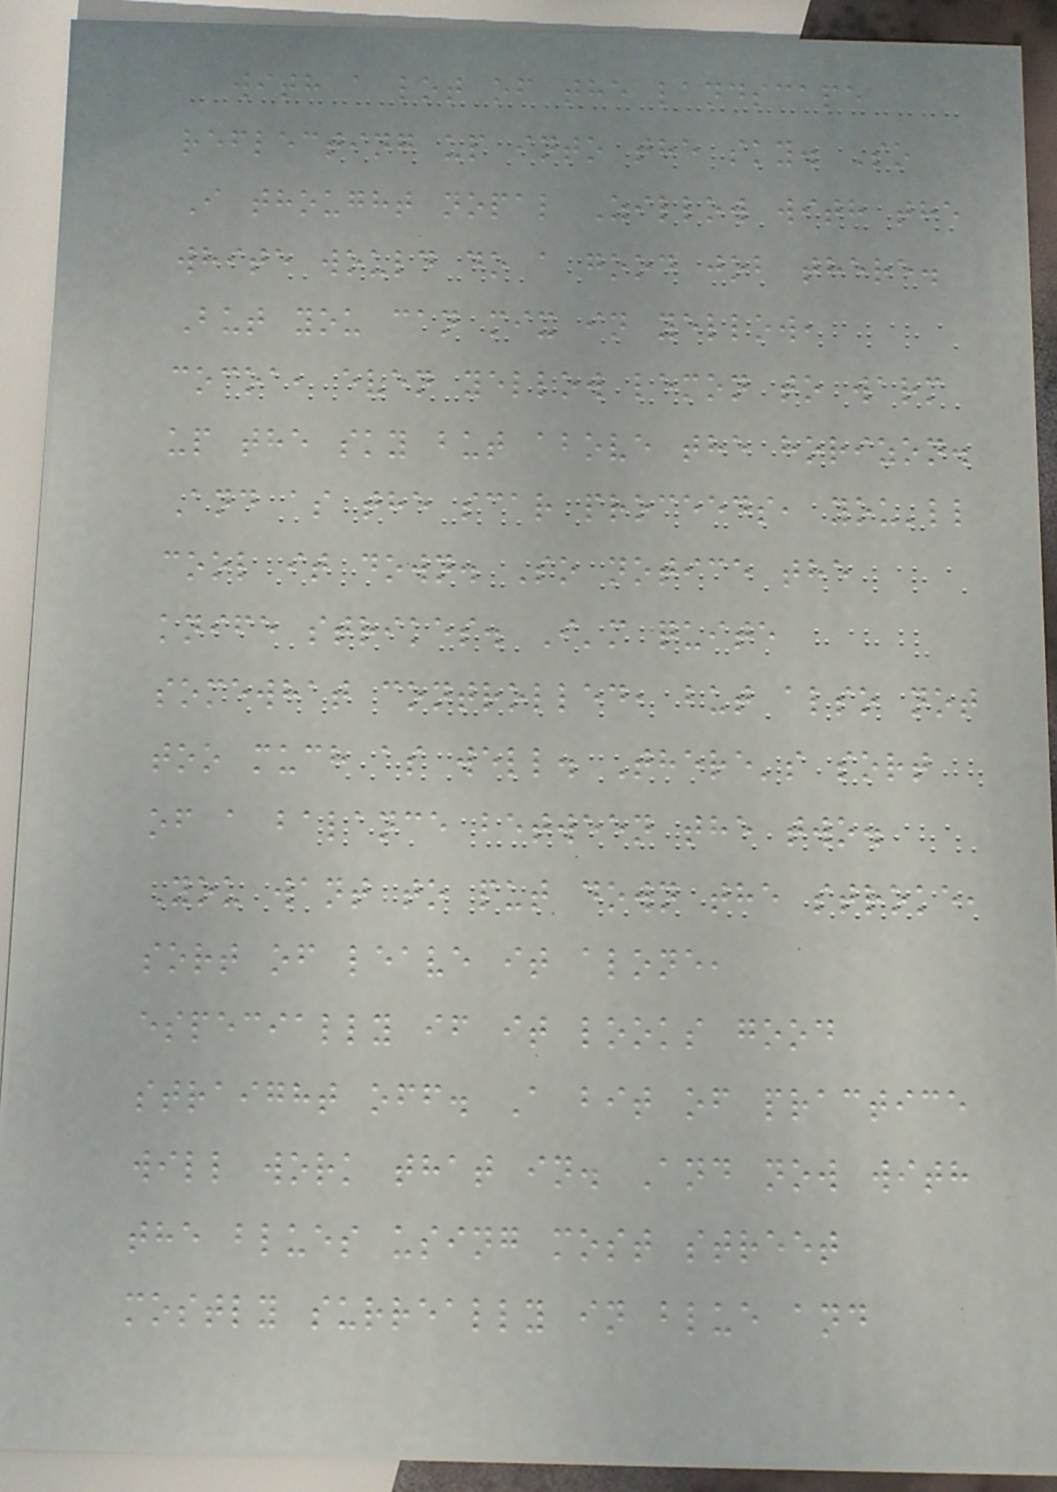with a lot of the landscape
reflecting up into the sky. So
I thought nopal Zillow with the
white would do a good job there.
But you can mix in yellow,
cocoa, even yellow lemon to warm
up the sky but above the horizon.
And as the scar proceeds, you'll
cool it down. So notice the
knife strikes. I'm quite
somewhat controlled, but also not
too much as well. There's sort
of a balance between the two.
You want to put down the stroke,
sort of leave it alone,
especially if it looks good
straight off. A bit of practice
will work that in. And now with
the blues using most street
mostly surreally in blue and
